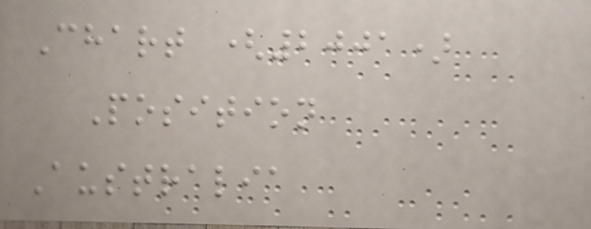Chart (2001)
Position
Australia
